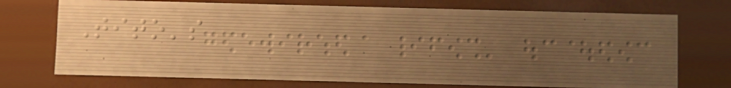Tito's
